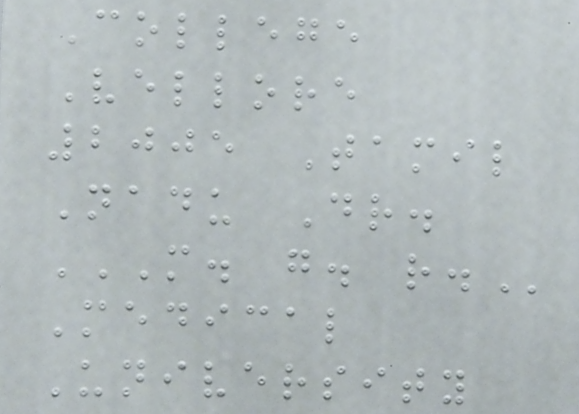College
Vellore
2005 Tamil
Nadu Dr.
M. G. R.
Medical
University
